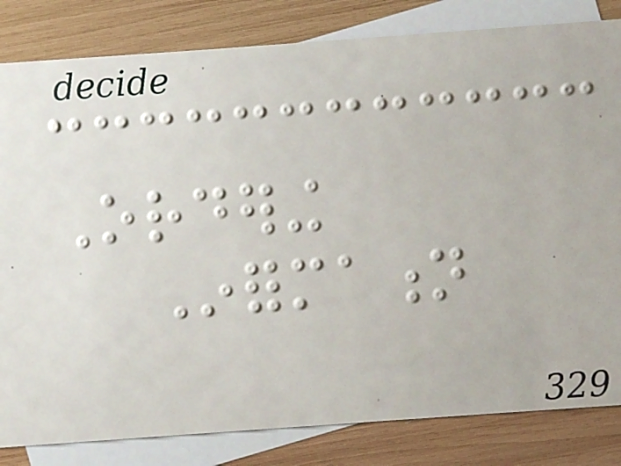Ordering
Information
